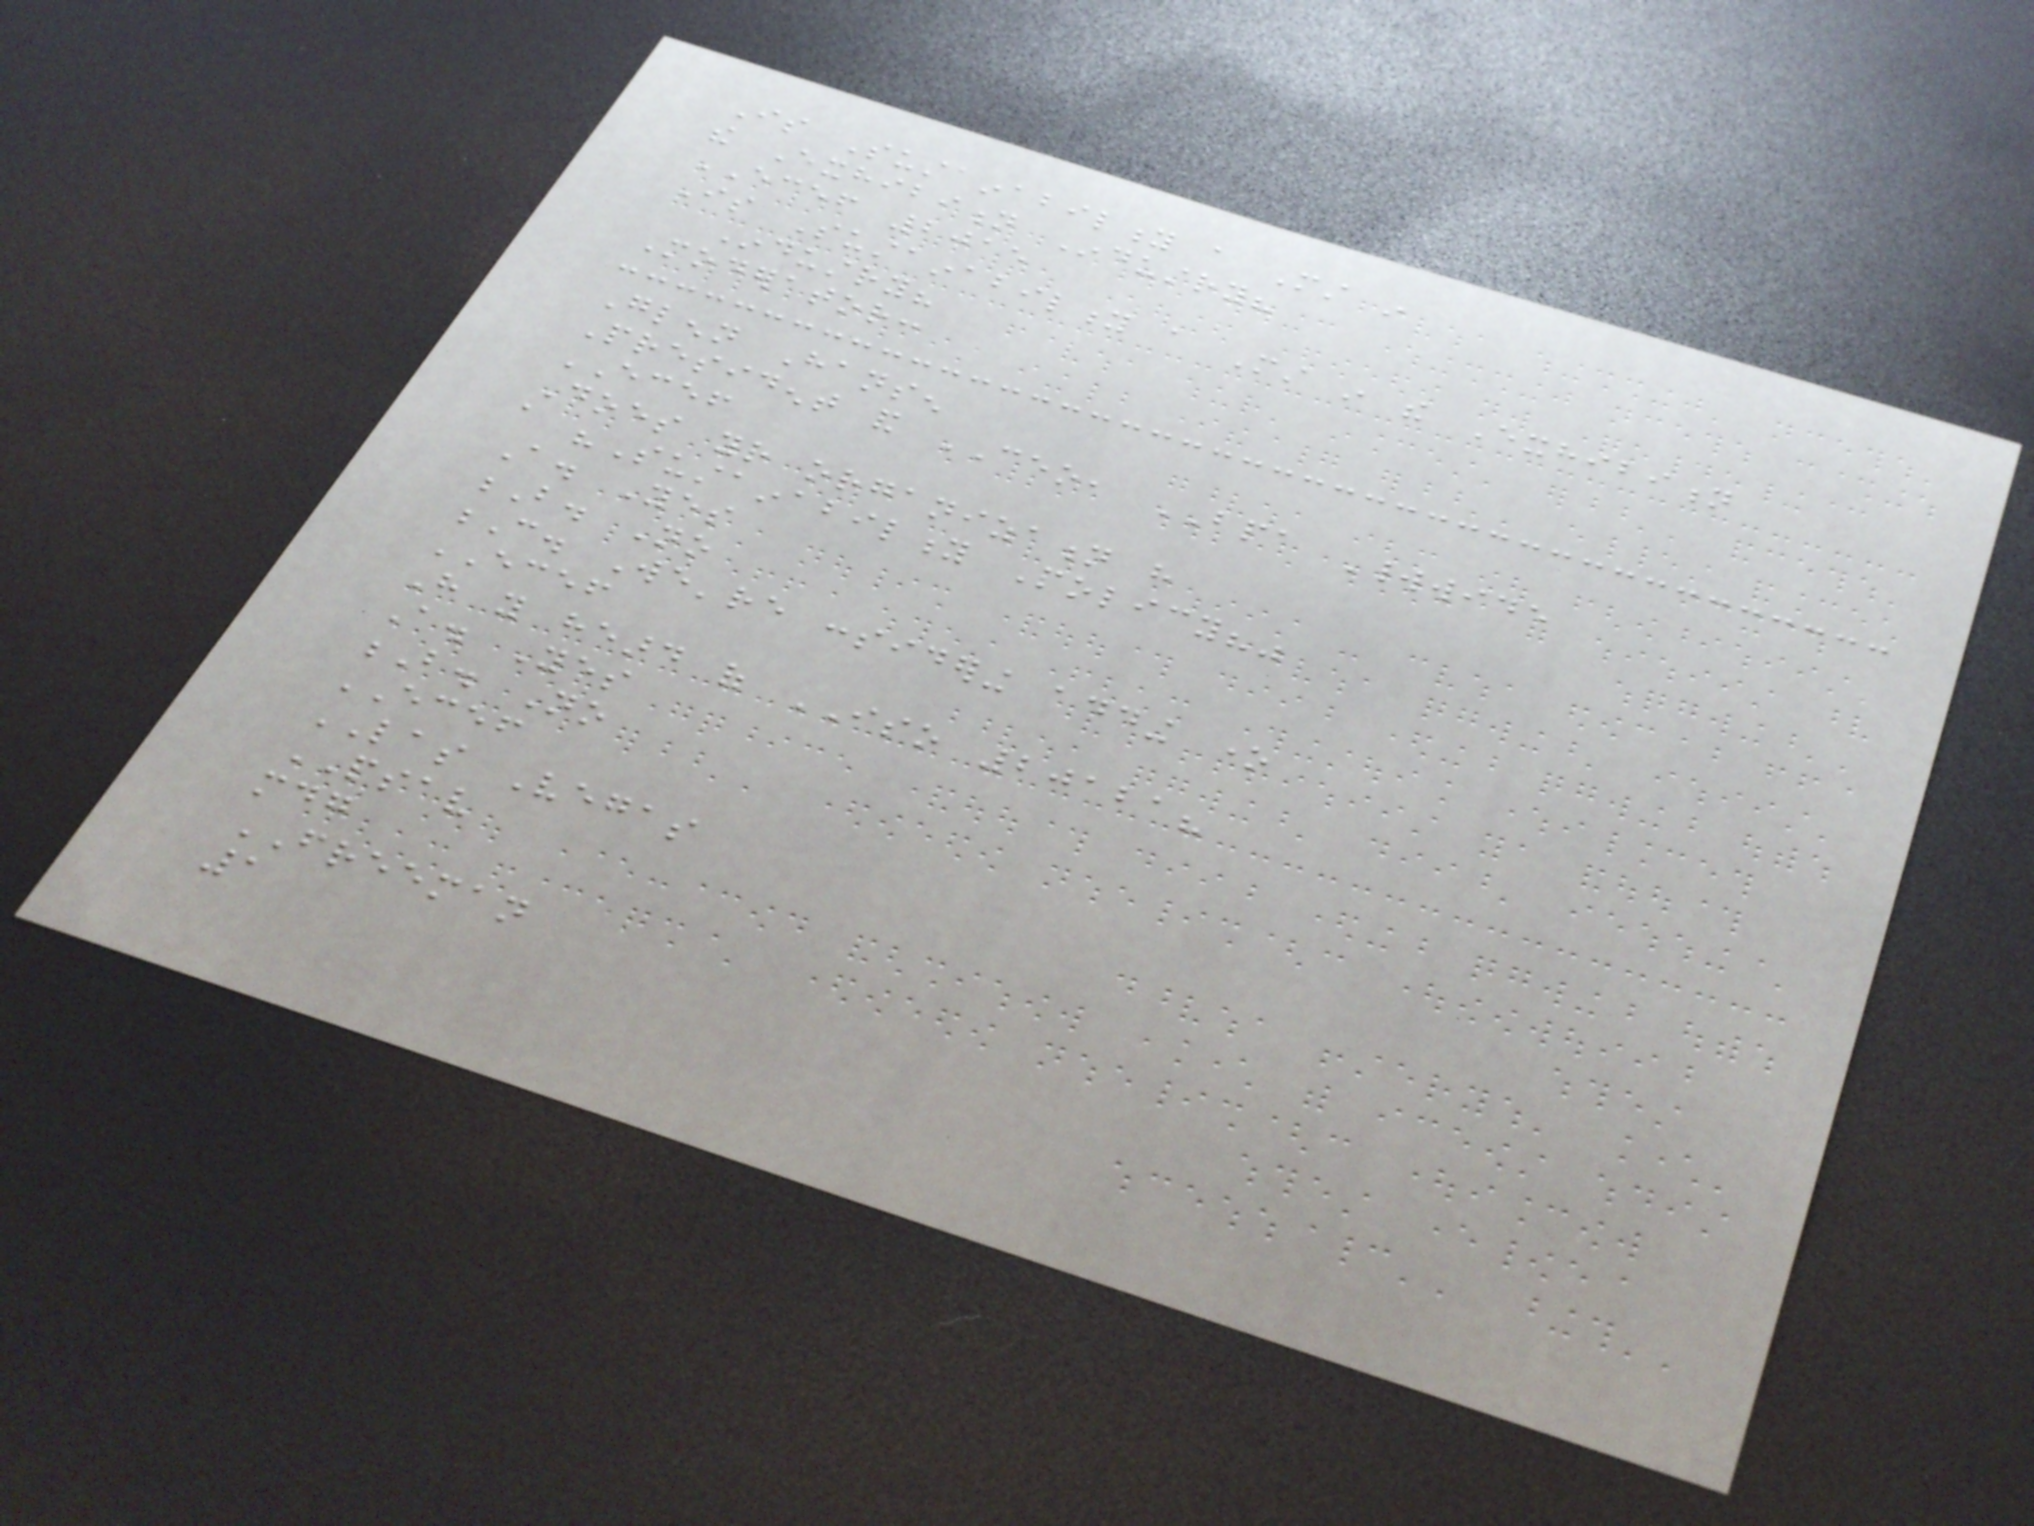Is Sustainability a Must in
the Exhibition Industry?
ECEF 2015
Is Sustainability a Must in the Exhibition
Industry?
Moderator:
Glenn Hansen
President and CEO, BPA Worldwide
ECEF
Does your organization have
a "Sustainability Policy?"
A. Yes
B. No
C. We're considering adding one
ECEF
Have you heard of ISO 20121?
A. Yes
B. No
ECEF
LAS Vegas
PSAV
mdg
FREEMAN
1
